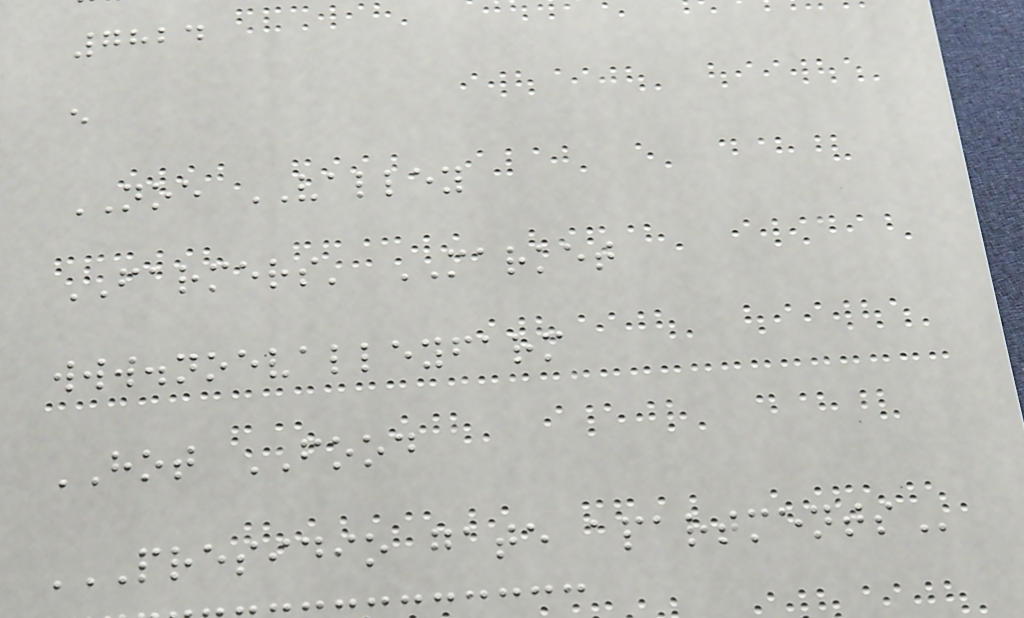7824
e
NOE VALLEY
FARMERS' MARKET
www.noevalleyfarm
HOT FOOD
PRESIDIO GATE APARTMENTS
